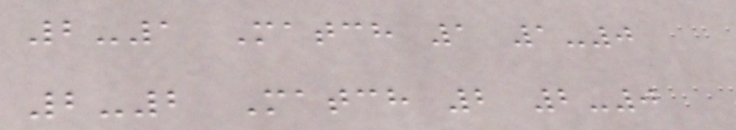2-1 Match 1 1-0
2-2 Match 2 2-0
